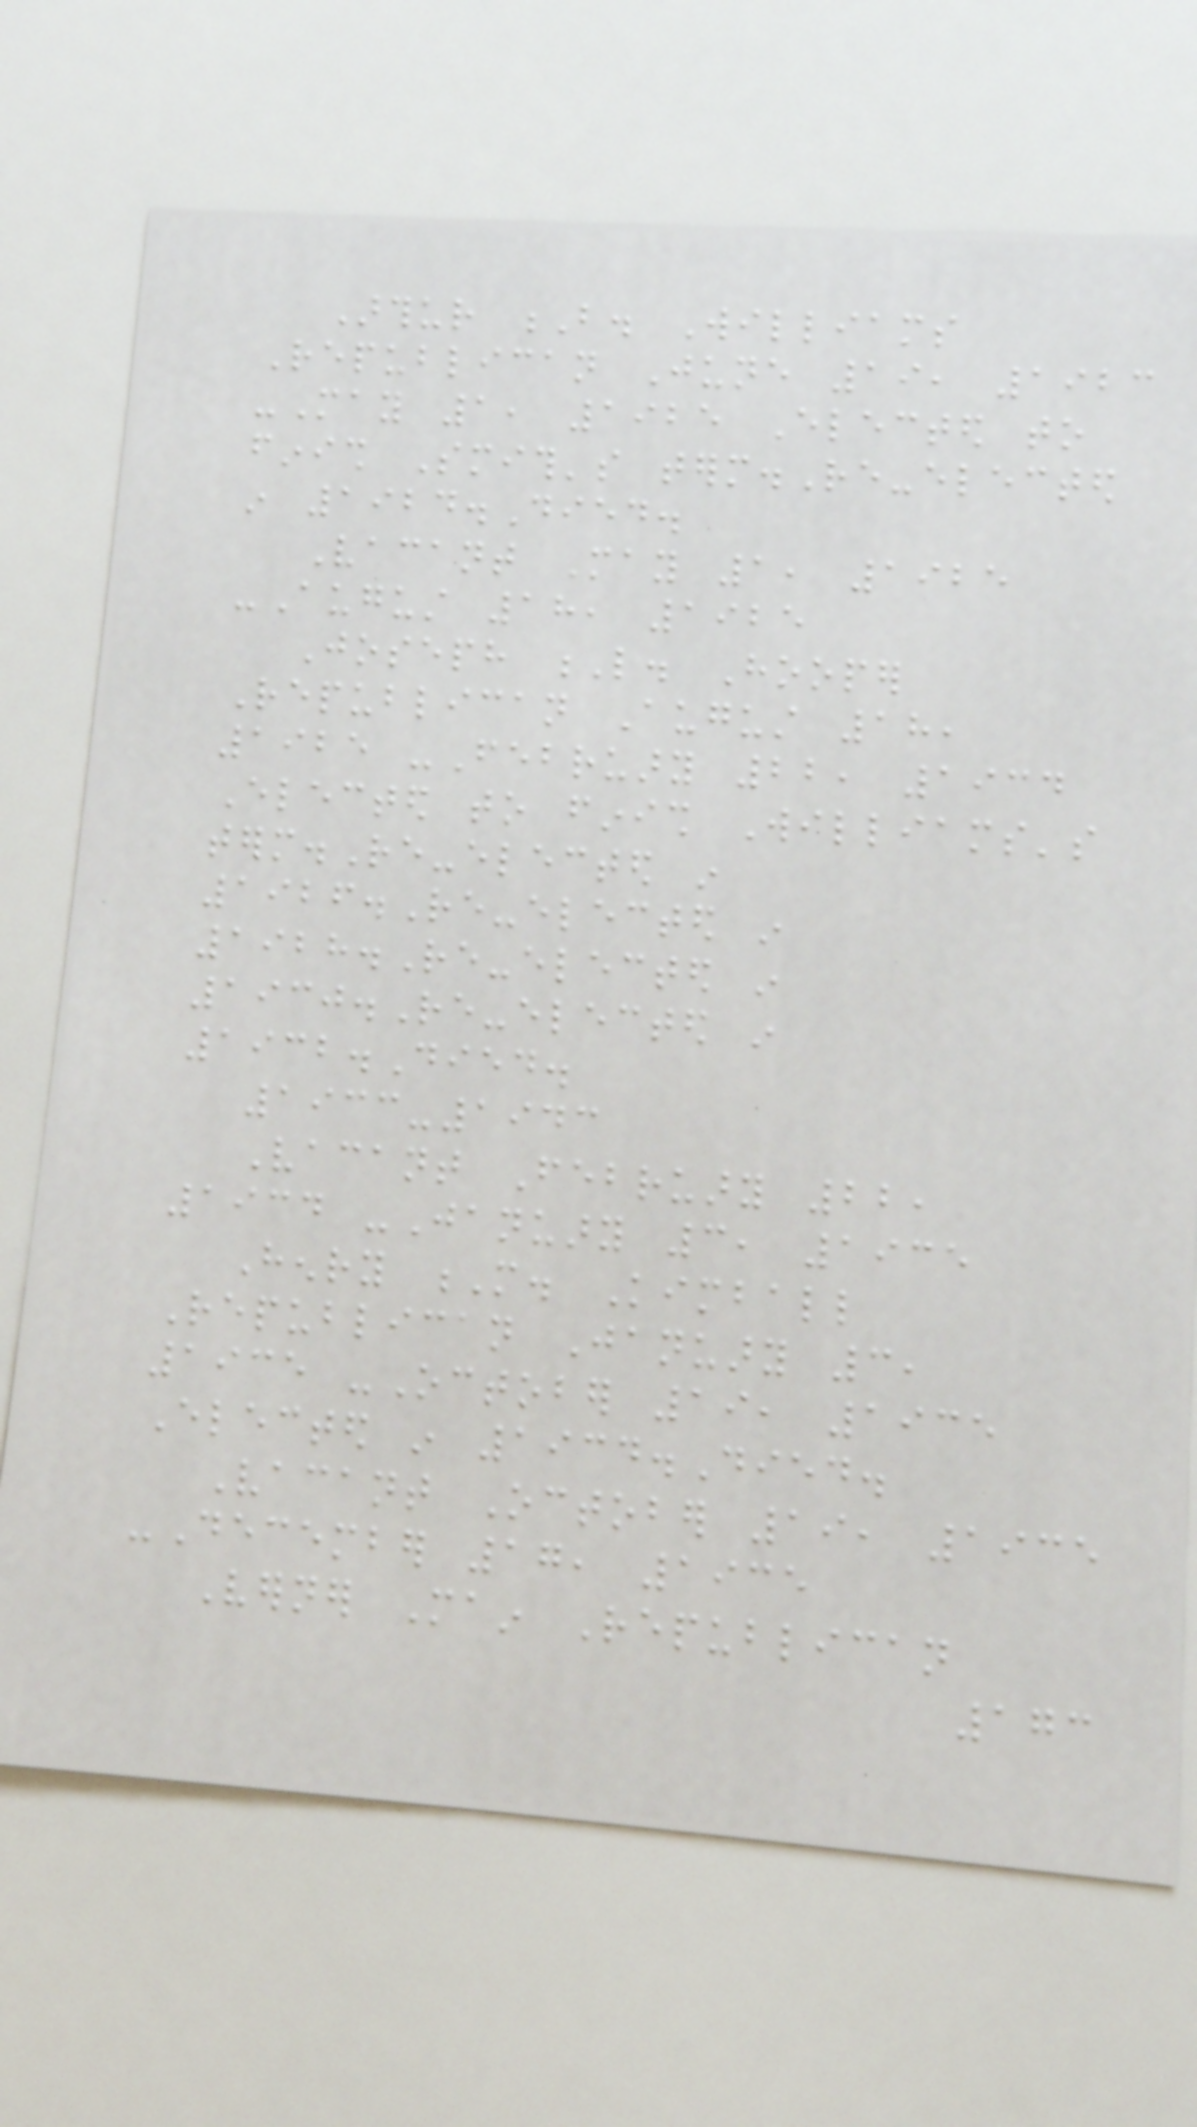Arthur B. Williams
Republican June 19, 1923
-May 1, 1925 Elected to
finish Smith's term.Re-elected
in 1924.Died.
Vacant May 1, 1925
-August 18, 1925
Joseph L. Hooper
Republican August 18,
1925 -February 22, 1934
Elected to finish Williams's
term.Re-elected in
1926.Re-elected in
1928.Re-elected in
1930.Re-elected in
1932.Died.
1933-1943
Vacant February 22,
1934 -January 3, 1935
Henry M. Kimball
Republican January 3,
1935 -October 19, 1935
Elected in 1934.Died.
Vacant October 19, 1935
-December 17, 1935
Verner Main Republican
173
